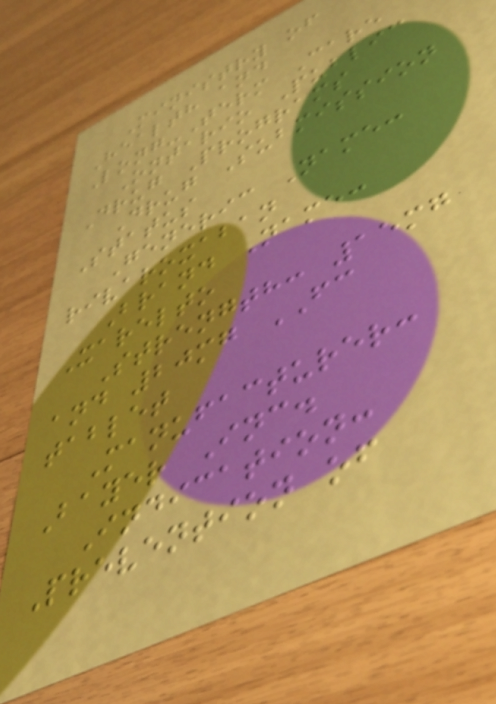Ministry of
Health and
Long-Term Care
Ontario Public
Drug Programs
Drug Submission
Status
Generic Name:
rivaroxaban
Brand Name:
Xarelto
Strength: 15mg
and 20mg FC
tablet
Manufacturer:
Bayer Inc.
Indication:
Prevention of
